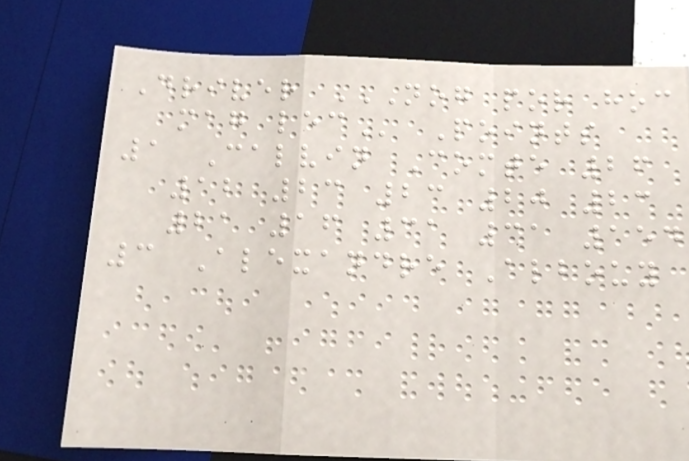Driver NOG POR HOC
MAG LEC Points
1 Calvin Comte 26
12 23 23 20 23
21 16 31 31 154
3 Alexandre Albouy
